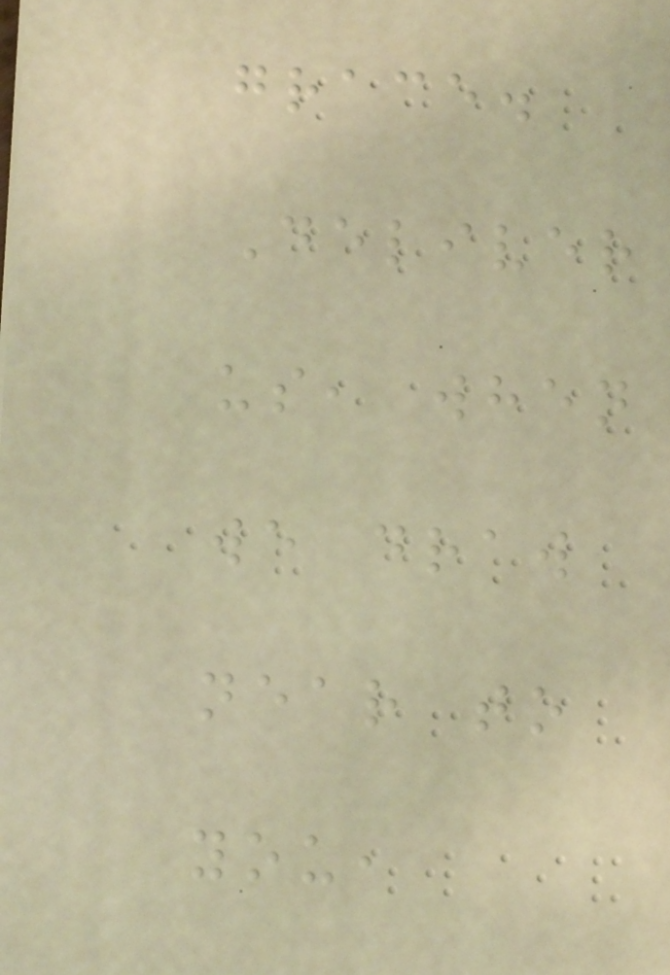grace.
Deliver
us, when
we draw
near to
you,
